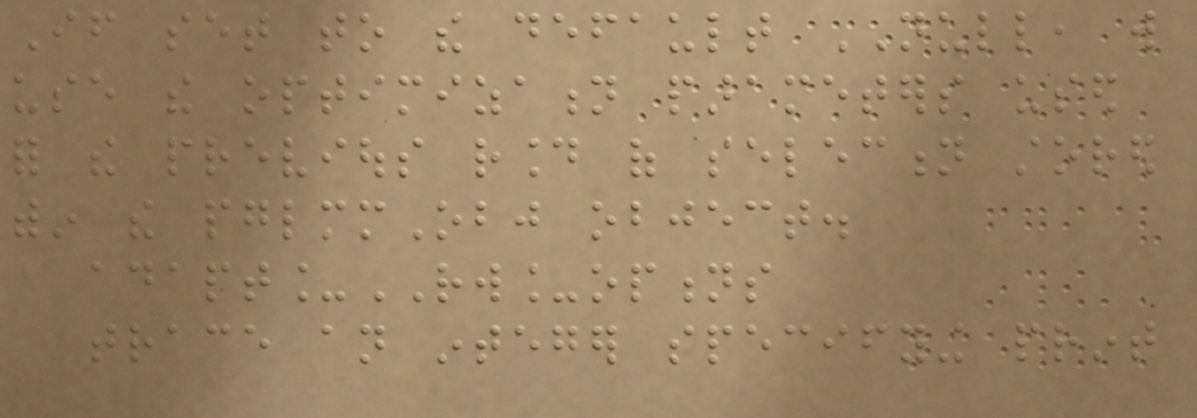If set to the default NULL, will
use the optimization parameters used
for the previous round of selection stored
within the pglmmObj object.
adapt_RW_options
trace an integer specifying print
